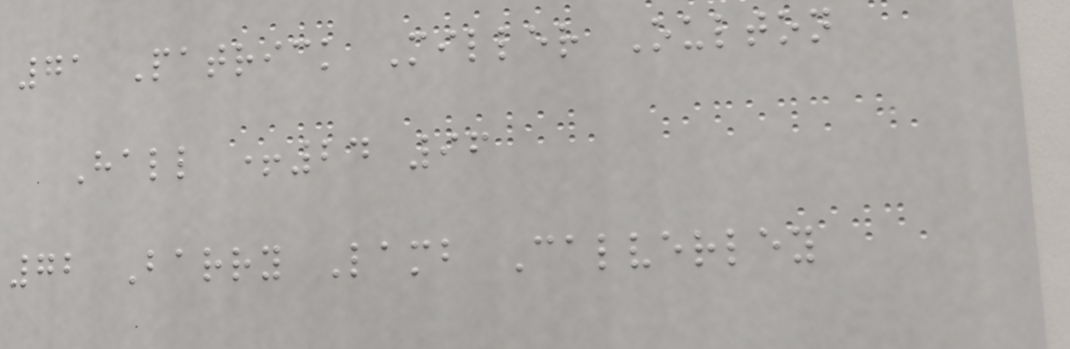71 Patrick Miller Oulton
Hall +24 96
72 Barry Lamb Calverley
